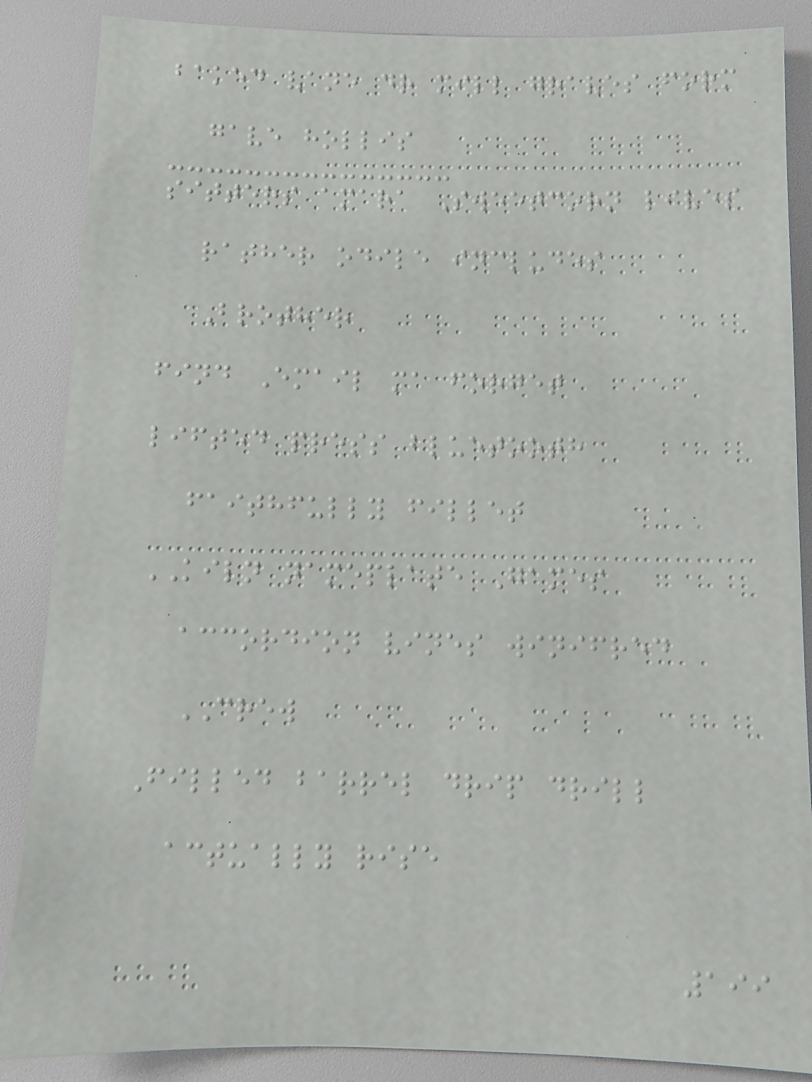baked vane dr mill graves form
gave hollis
sitters amara Sweetcorn lives
rather odile includes
Brother
find Email ma forget
lifted press bluetooth
faithfully fillet
KILN nameplate Games
accordion vines winifred
CREW
Filled barrel drip drill
actually rise
199
